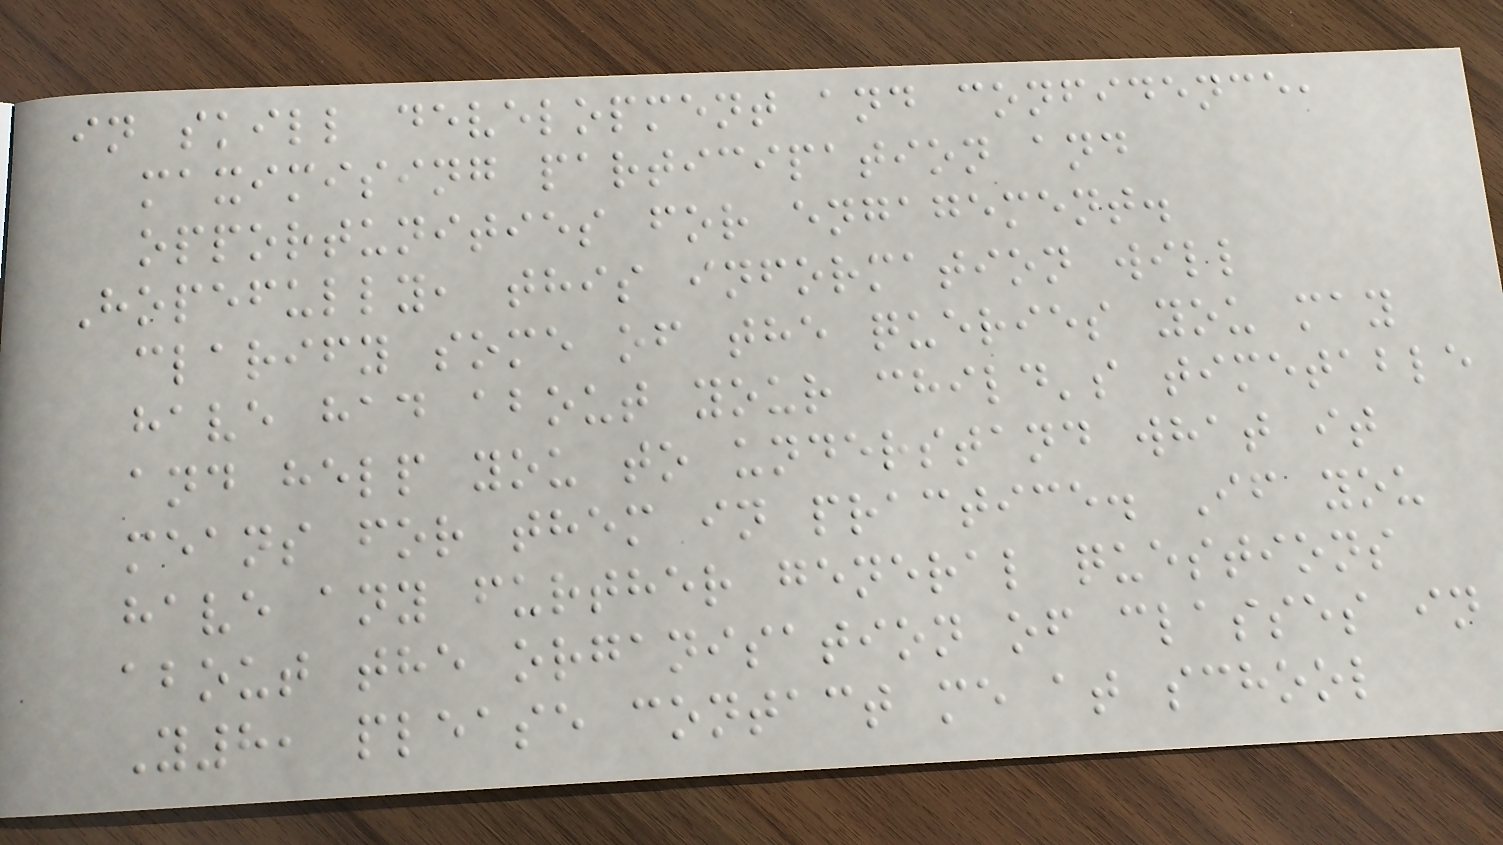in skill development and confidence,
maximising participation and
opportunities for engagement.
Hopefully, this information will
clarify some of the queries you may
have had about your child's timetable
and help you to understand what it
means for them in practice. If you
have any further general questions
about the organisation of classes in
Y8, please contact me at school
